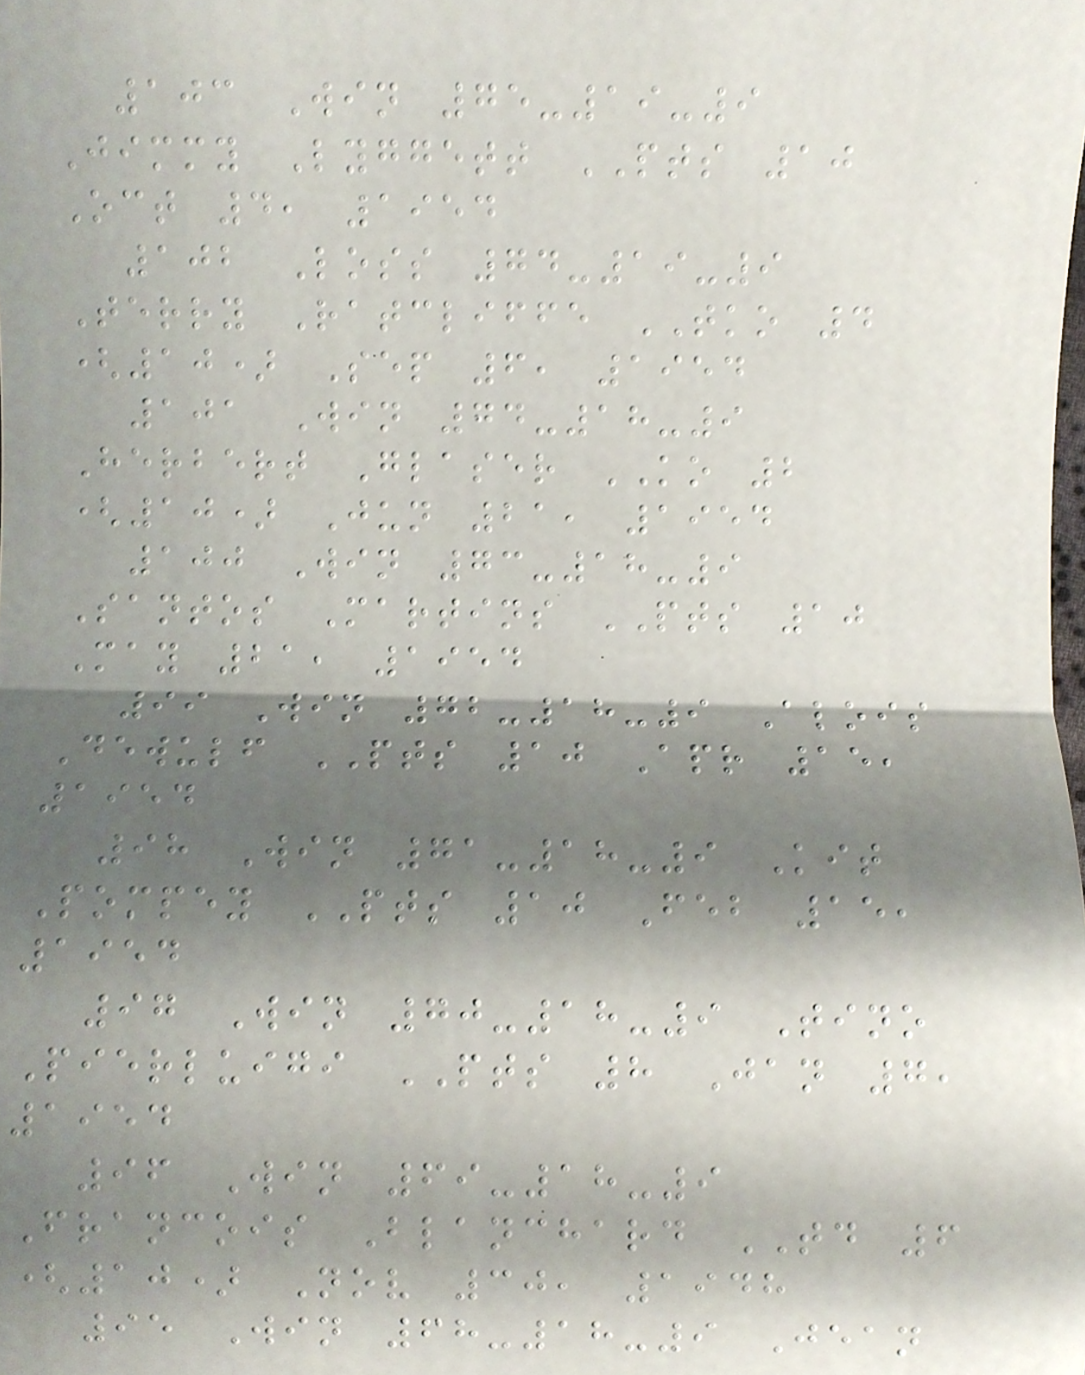103 Win 75-19-9
Jimmy Lyggett PTS 10
Oct 4, 1954
102 Loss 74-19-9
Terry Ratcliffe TKO 4
(10) Sep 6, 1954
101 Win 74-18-9
Herbert Glaser KO 2
(10) Jun 21, 1954
100 Win 73-18-9
Santos Martins PTS 10
May 21, 1954
99 Win 72-18-9 Alois
Dewulf PTS 10 Apr 15,
1954
98 Win 71-18-9 Kit
Pompey PTS 10 Feb 15,
1954
97 Win 70-18-9 Tino
Pierluigi PTS 8 Jan 7,
1954
96 Win 69-18-9
Francois Blanchard TD 6
(10) Nov 30, 1948
95 Win 68-18-9 Jean
